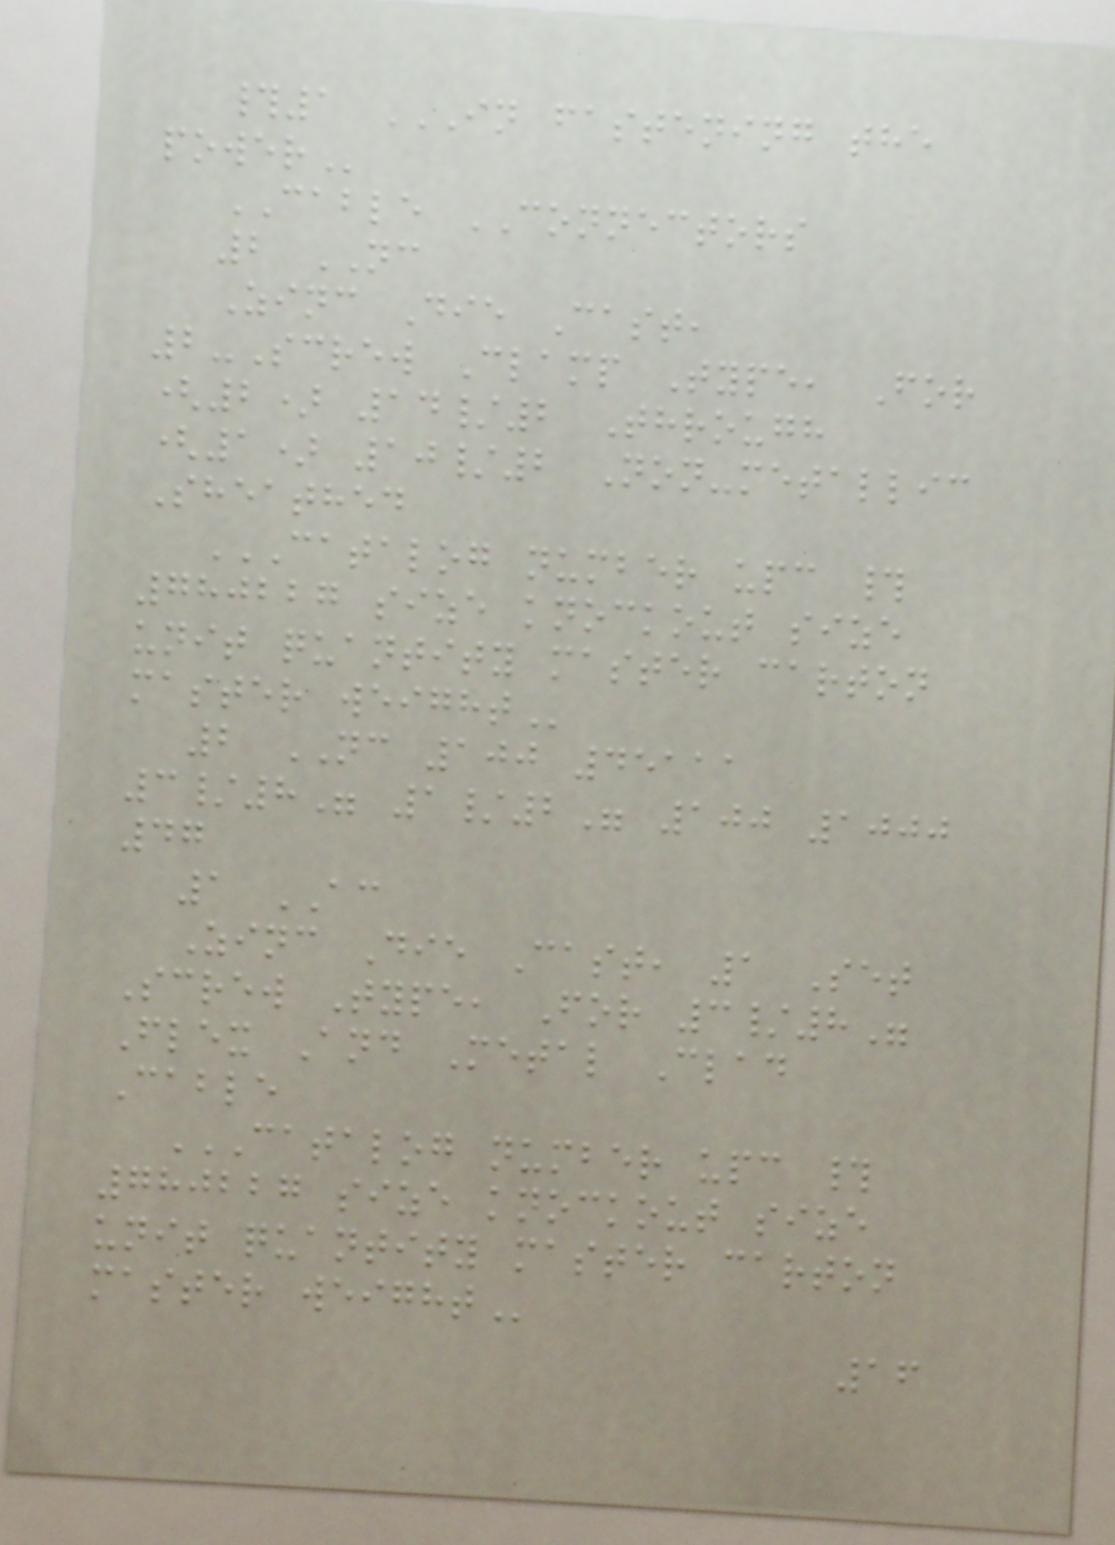#1 IN FASTENING THE
POWER
CABLE CONNECTORS
2 NC
Zinc Die Cast,
2-Screw Clamp Type, For
(2) 14/2 Through
(1) 10/2 Non-metallic
Sheathed
CATALOG NUMBER UPC #
780227 SIZE KNOCKOUT SIZE
UNIT QUANTITY MASTER CARTON
MASTER WEIGHT
2 NC 100 45111
3/8" 1/2" 100 1000
47
1 AC
Zinc Die Cast, 1 Set
Screw Type, For 3/8"
Flex And Metal Clad
Cable
CATALOG NUMBER UPC #
780227 SIZE KNOCKOUT SIZE
UNIT QUANTITY MASTER CARTON
MASTER WEIGHT
16
